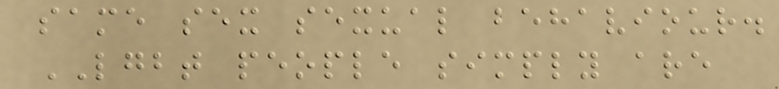same sex sexual behaviour.
LGBT people simply are
